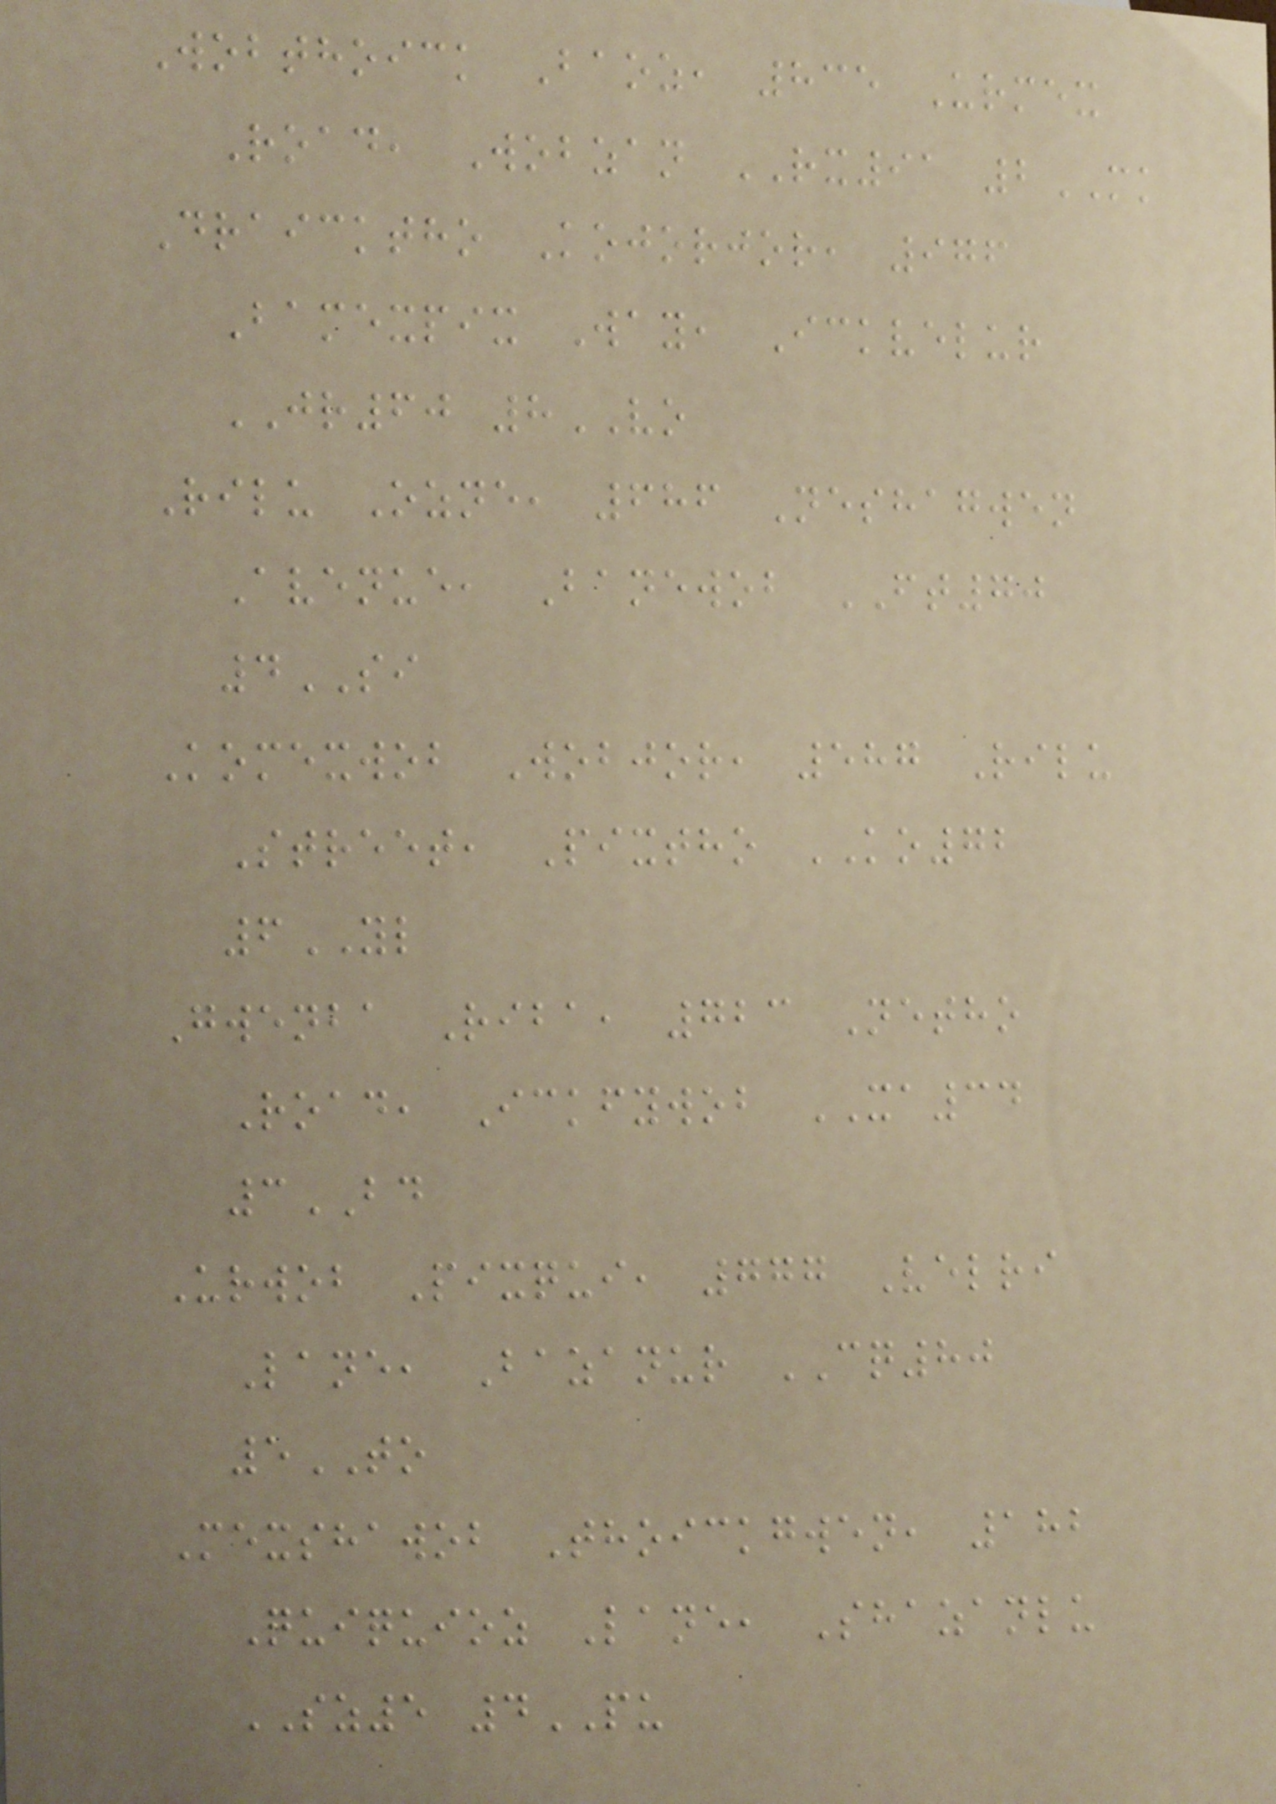Wobthoick Baoz, 835 Urmex
Road, Wobzan RX91 2MK
Draicktho Kojorjor, 976
Bamexpix Way, Ickvelur
JR60 8VO
Rilu Ozne, 686 Neshagwen
Avenue, Banewob FT70
4SI
Komexwob Wobjor, 587 Rilu
Street, Pixtho KO72
6YL
Gwenba Riba, 723 Netho
Road, Ickfywob XA34
3BD
Urwob Pixqui, 777 Velri
Lane, Bazanur CQ80
5TO
Mexshawob Thoickgwen, 182
Quiquioz Lane, Shazanlu
SZ5 4PU
